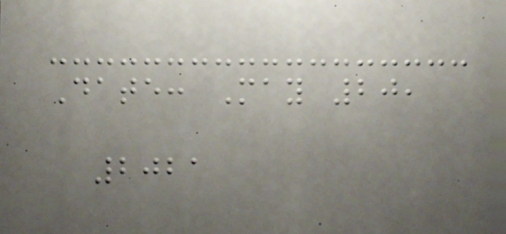Date: May 20,
2021
